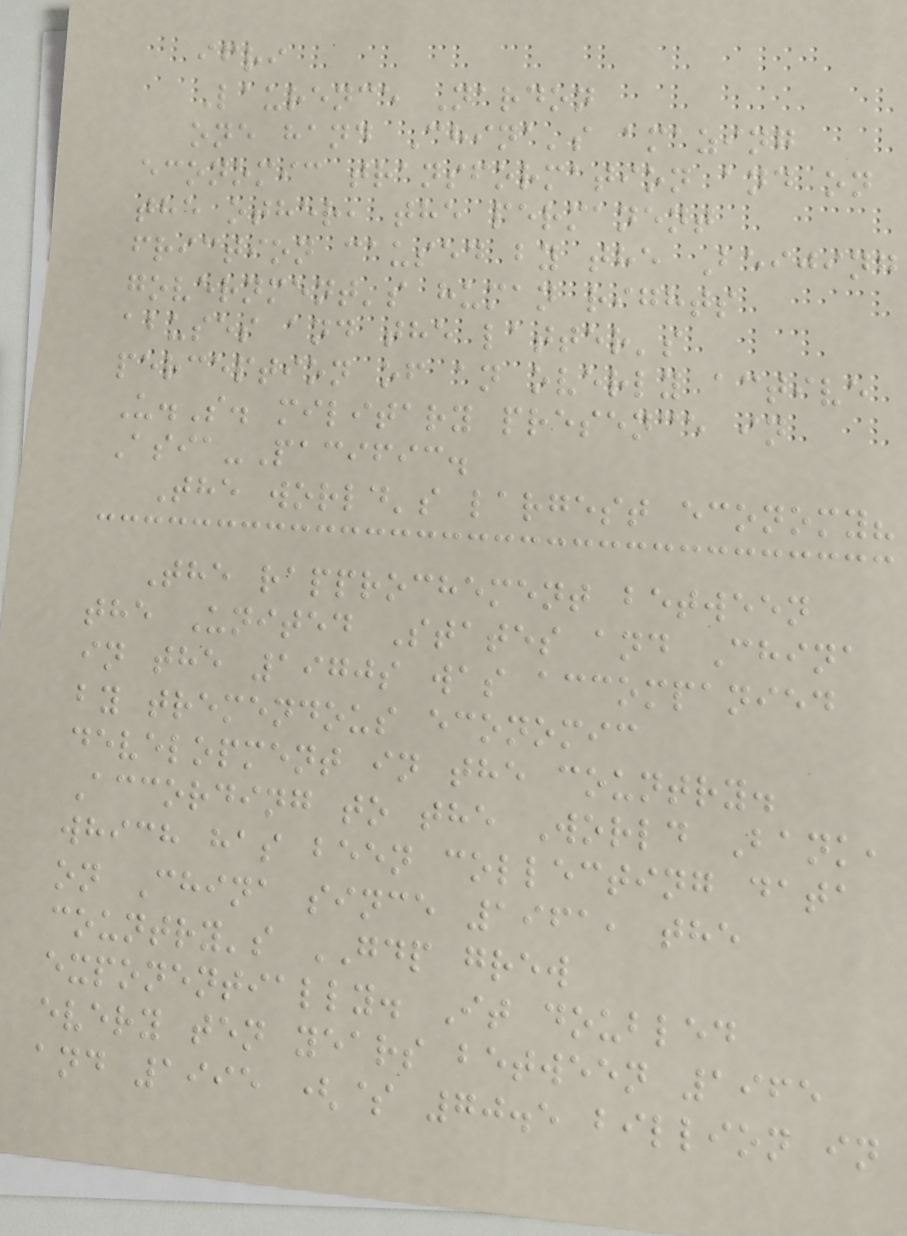ifri
Laurence Nardon
one hand China's amazing
economic transformation and on
the other, the permanent
friction caused by the Beijing
government's human rights
abuses and the latter's
perception of an overly active
U.S. military presence in
Asia-Pacific.
The world's largest economy?
The rapprochement between
the United States and China
in the 1970s was accompanied
by tremendous economic
development in the country.
According to the World Bank,
which has been collecting data
on China since 1961, the
country's GDP grew
exponentially. It doubled
every ten years between 1965
and 1995 ($ 70.5 billion in
